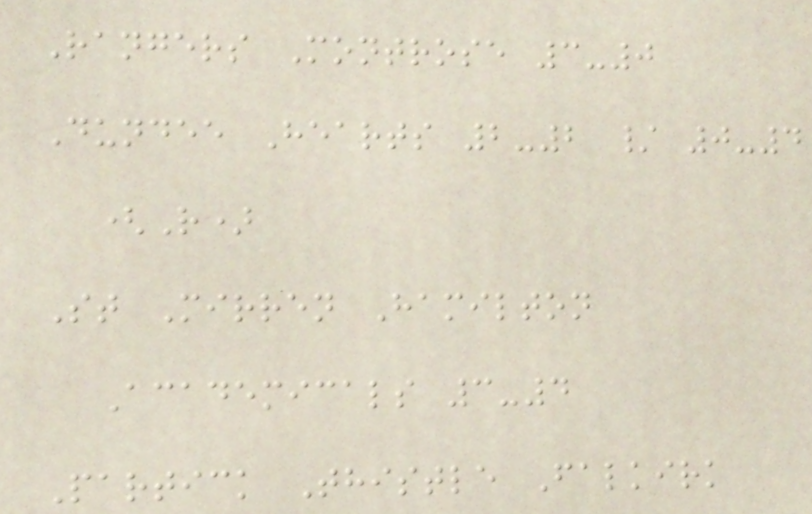Rangers Montrose 3-0
Dundee Hearts 2-2 / 0-4
(R)
St Mirren Hamilton
Academicals 3-4
Partick Thistle Falkirk
